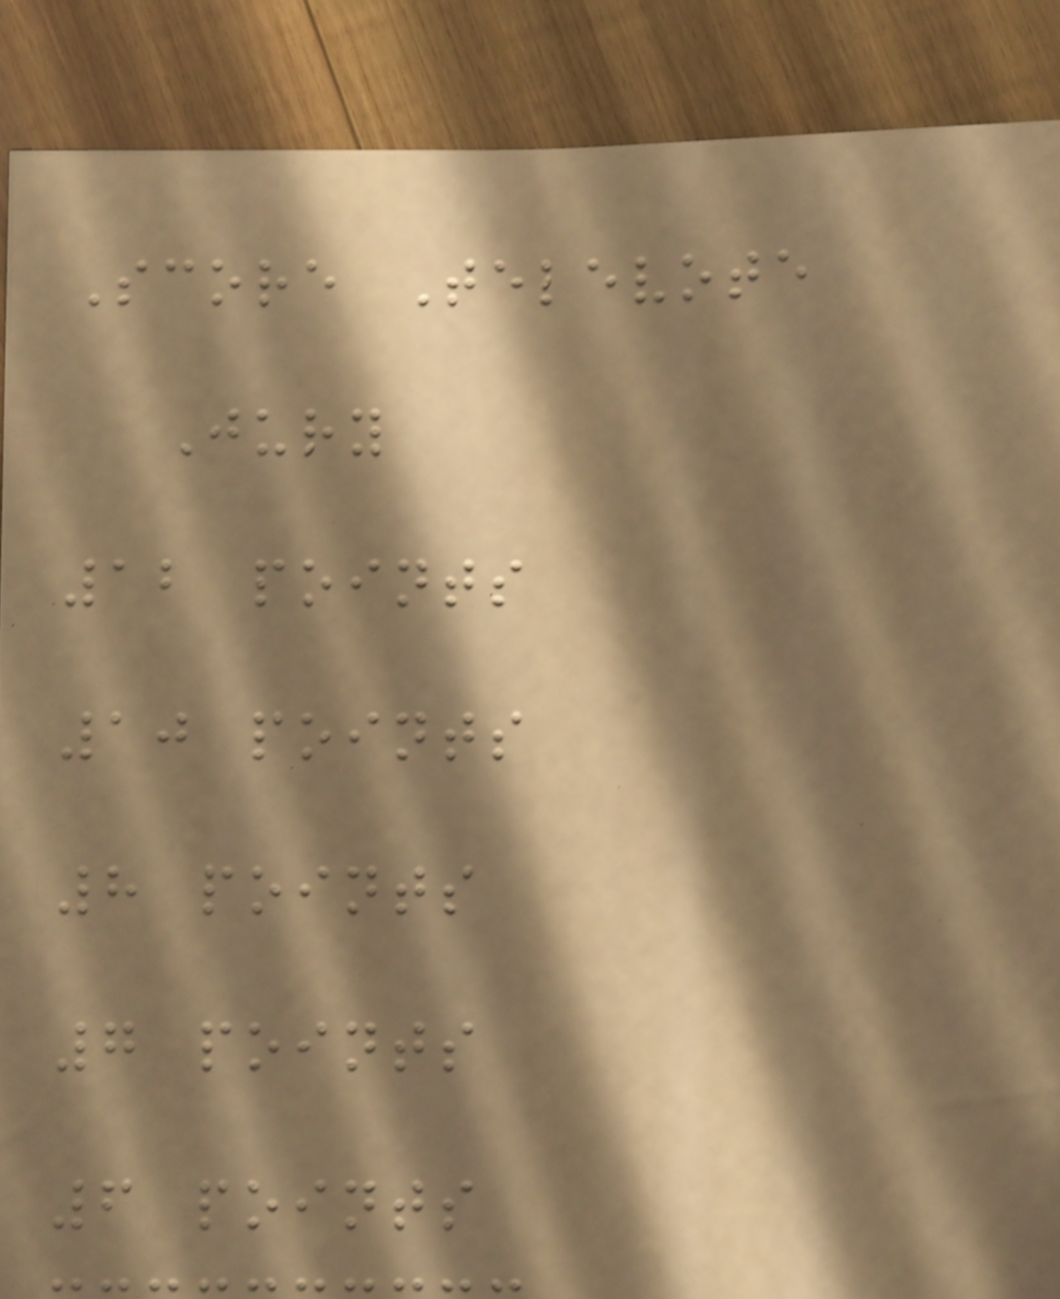Score Televote
Jury
12 points
10 points
8 points
7 points
6 points
